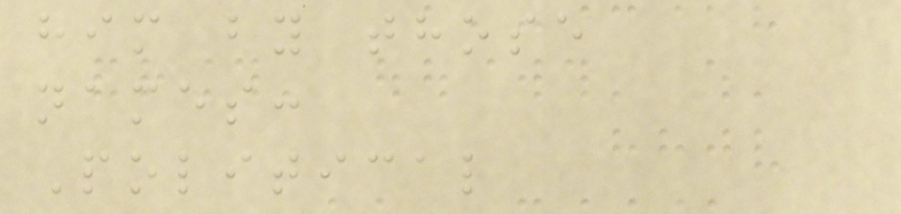him by those
names:
Political
